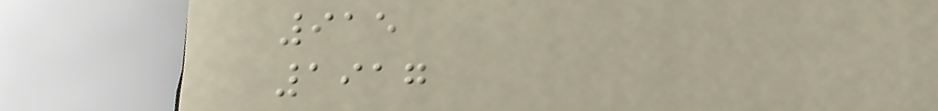915
1917
